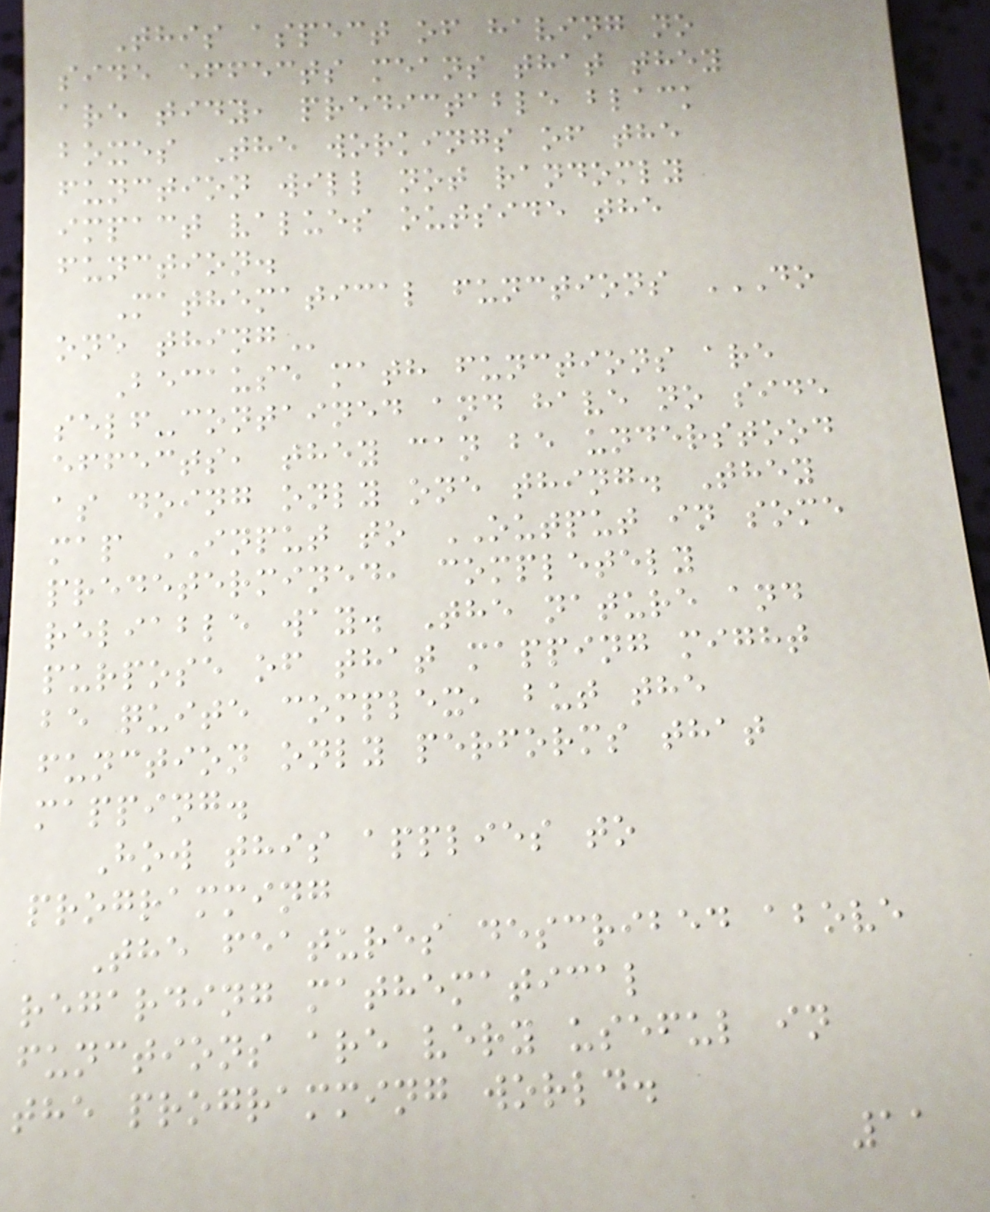This aspect of having no
side effects means that they
are tidy, predictable black
boxes The workings of the
function will not randomly
impact values outside the
function.
Mathematical functions DO
ONE THING
Because math functions are
self-contained and have no side
effects, they can be understood
as doing only one thing. They
map INPUT to OUTPUT in some
predetermined, completely
reliable way. The nature and
purpose of that mapping might
be quite complex, but the
function only performs that
mapping.
How this applies to
programming
The features described above
regarding mathematical
functions are very useful in
the programming world.
11
